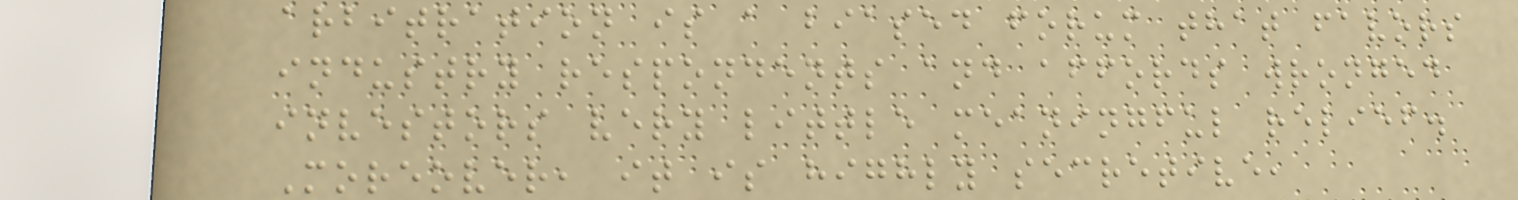arbitration is a biased forum that favors
industry respondents and affords wronged
investors very little meaningful relief.
Moreover, it is highly secretive,
